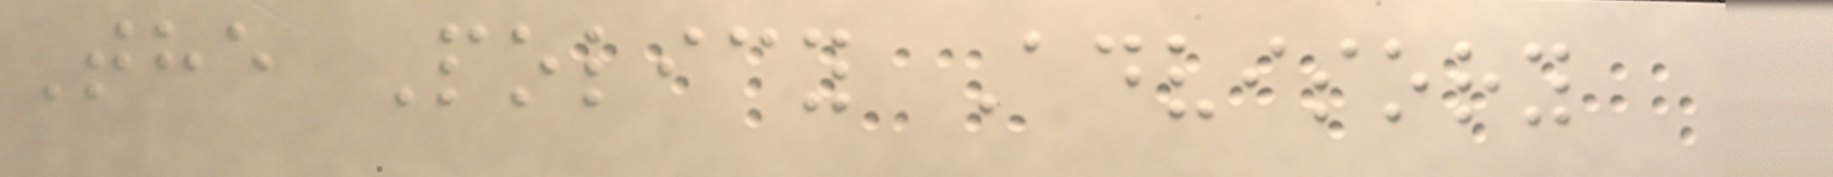The Policy Advisory
